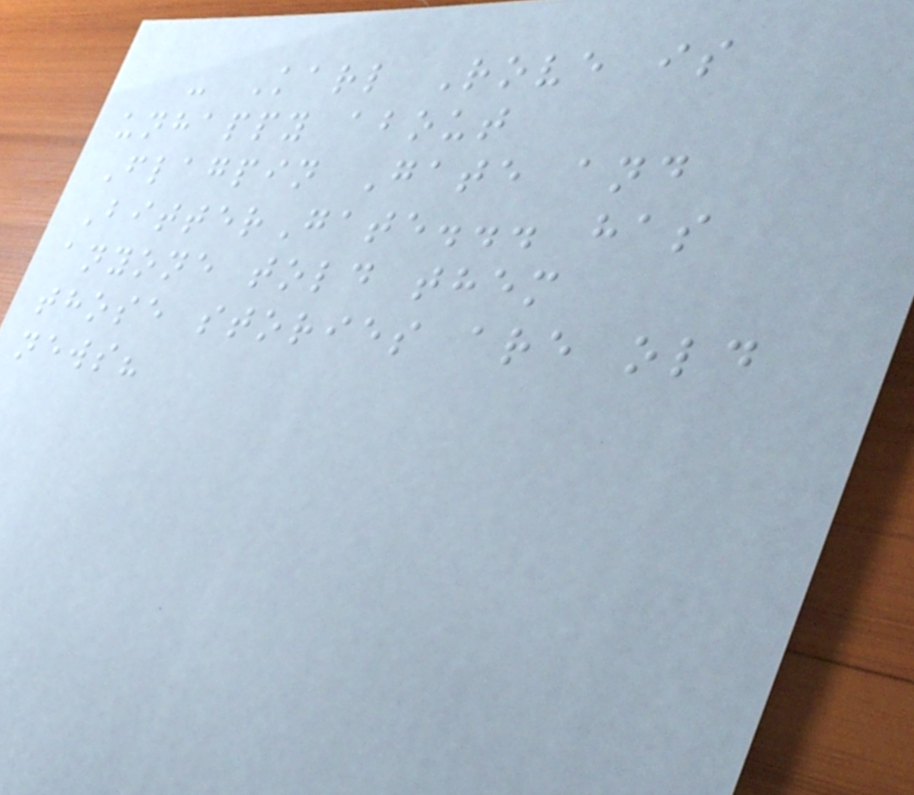- Karl Rove is
unhappy about
Flagpin Gate and
BitterGate... has
anyone told them
those stories are old
news?
